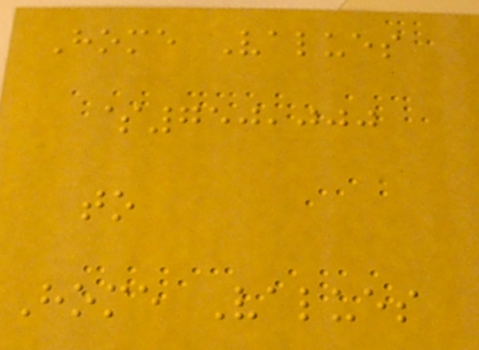Home Values
$750,000
to
Home Values
